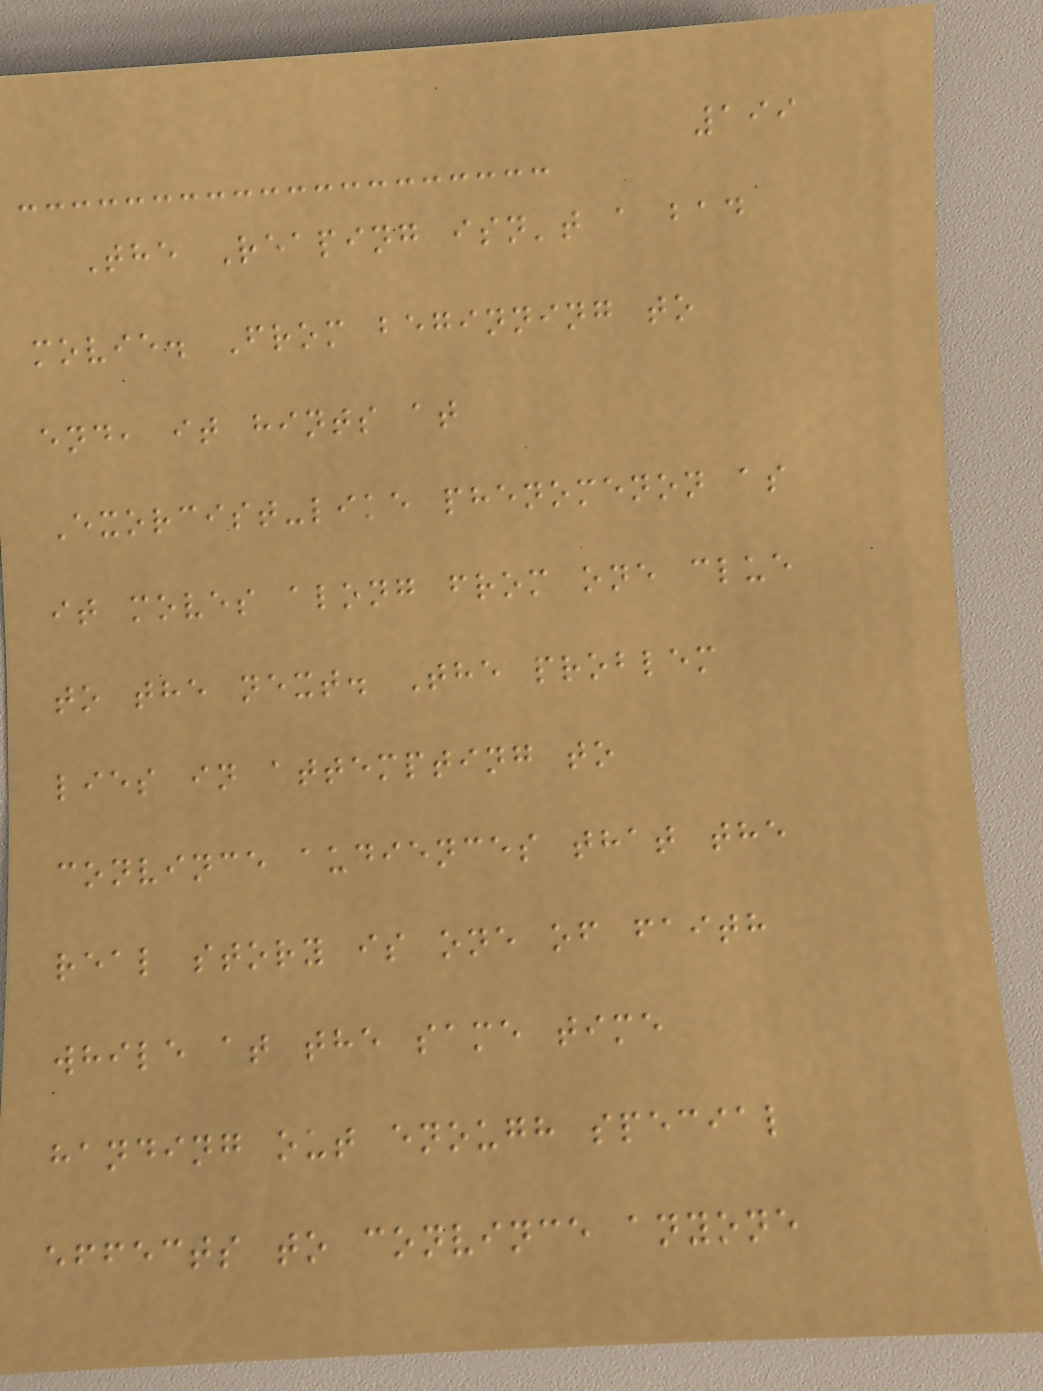199
The Reaping isn't a bad
movie. From beginning to
end, it hints at
Exorcist-like phenomenon as
it moves along from one clue
to the next. The problem
lies in attempting to
convince audiences that the
real story is one of faith
while at the same time
handing out enough special
effects to convince anyone
